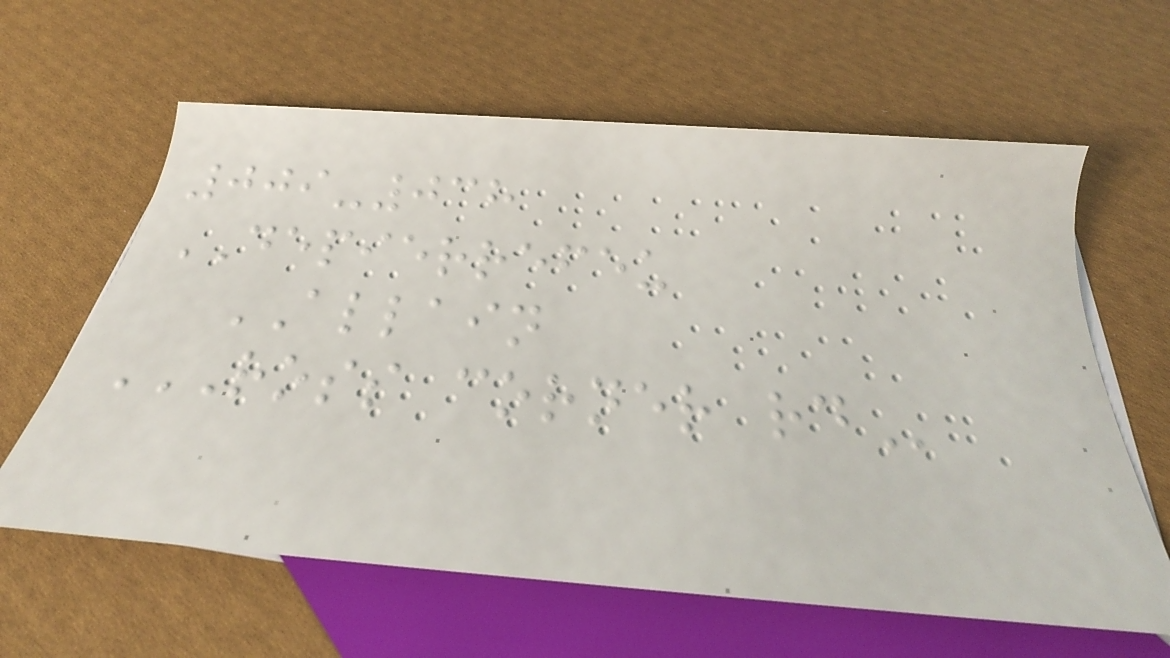009-038
DEPIERREFEU
ALLAIN
ROSS CORNER RD
